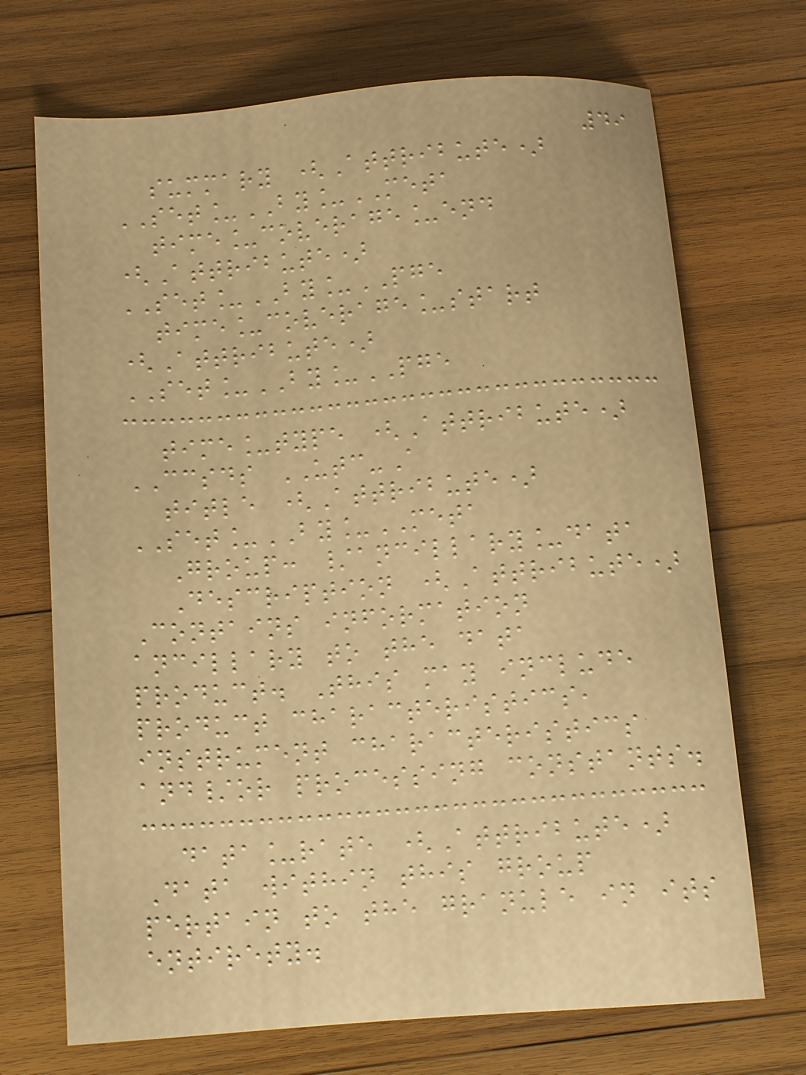49
summary (Attribute)
SET_BY_META
time_coverage_end
(Attribute)
SET_BY_PGE
time_coverage_start
(Attribute)
SET_BY_PGE
time_type (Attribute)
CCSDS UTC-A
title (Attribute)
SET_BY_META
Group: /ancillary_data
Description (Attribute)
Contains information
ancillary to the data
product. This may include
product characteristics,
instrument characteristics
and/or processing constants.
data_rate (Attribute)
Data within this group
pertain to the granule in its
entirety.
